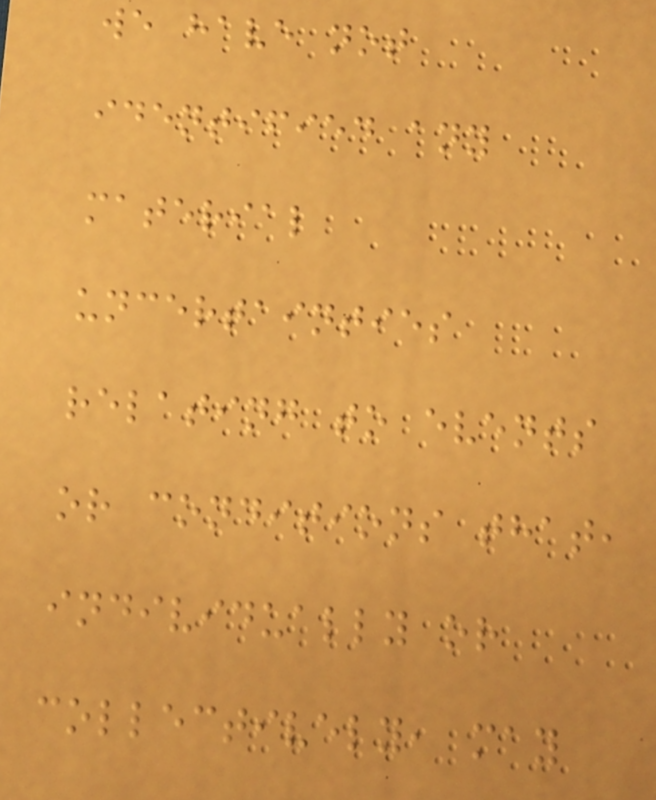we have not
identified any
material
uncertainties
relating to events
or conditions that,
individually or
collectively, may
